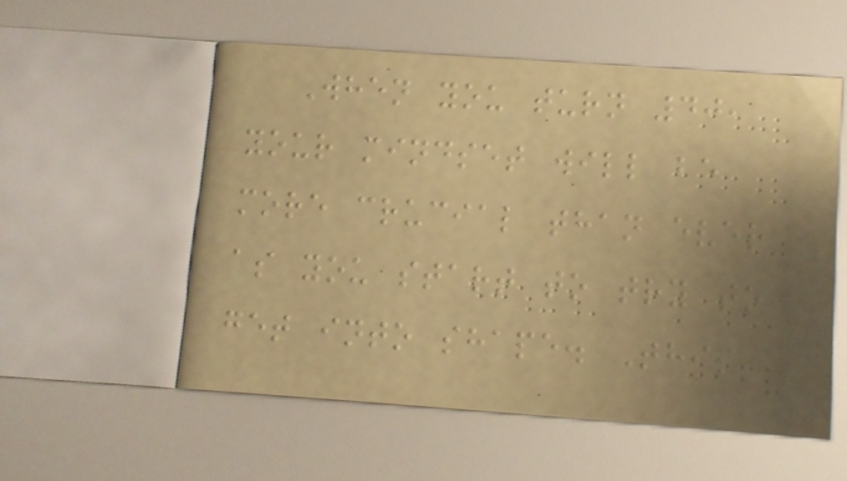When you turn 40,
your mindset will be
more crucial than ever
as you start to try to
get into shape. This
